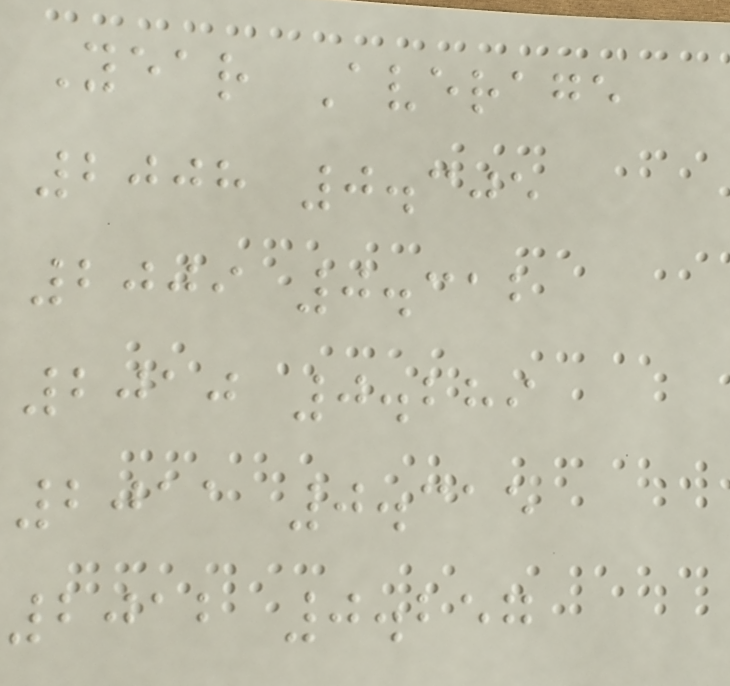Year Average
2008 0.305
2009 0.312
2010 0.289
2011 0.315
2012 0.257
